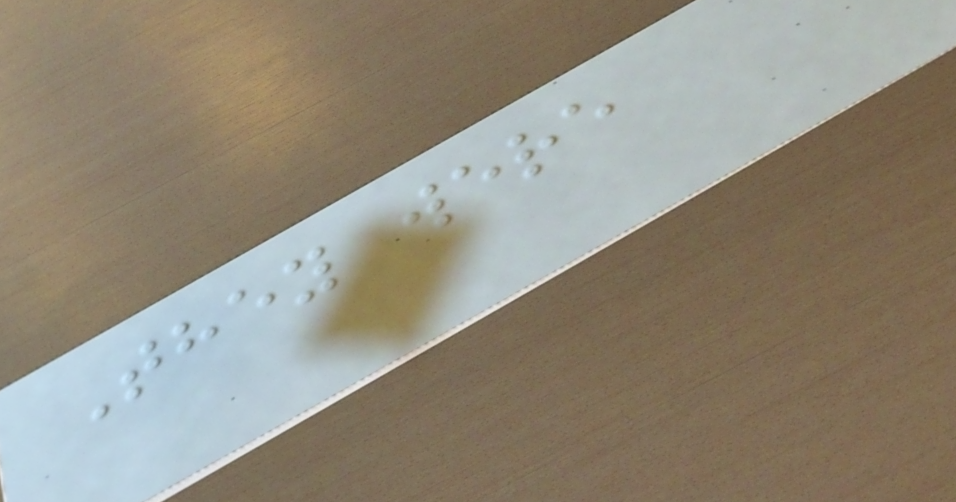They were
